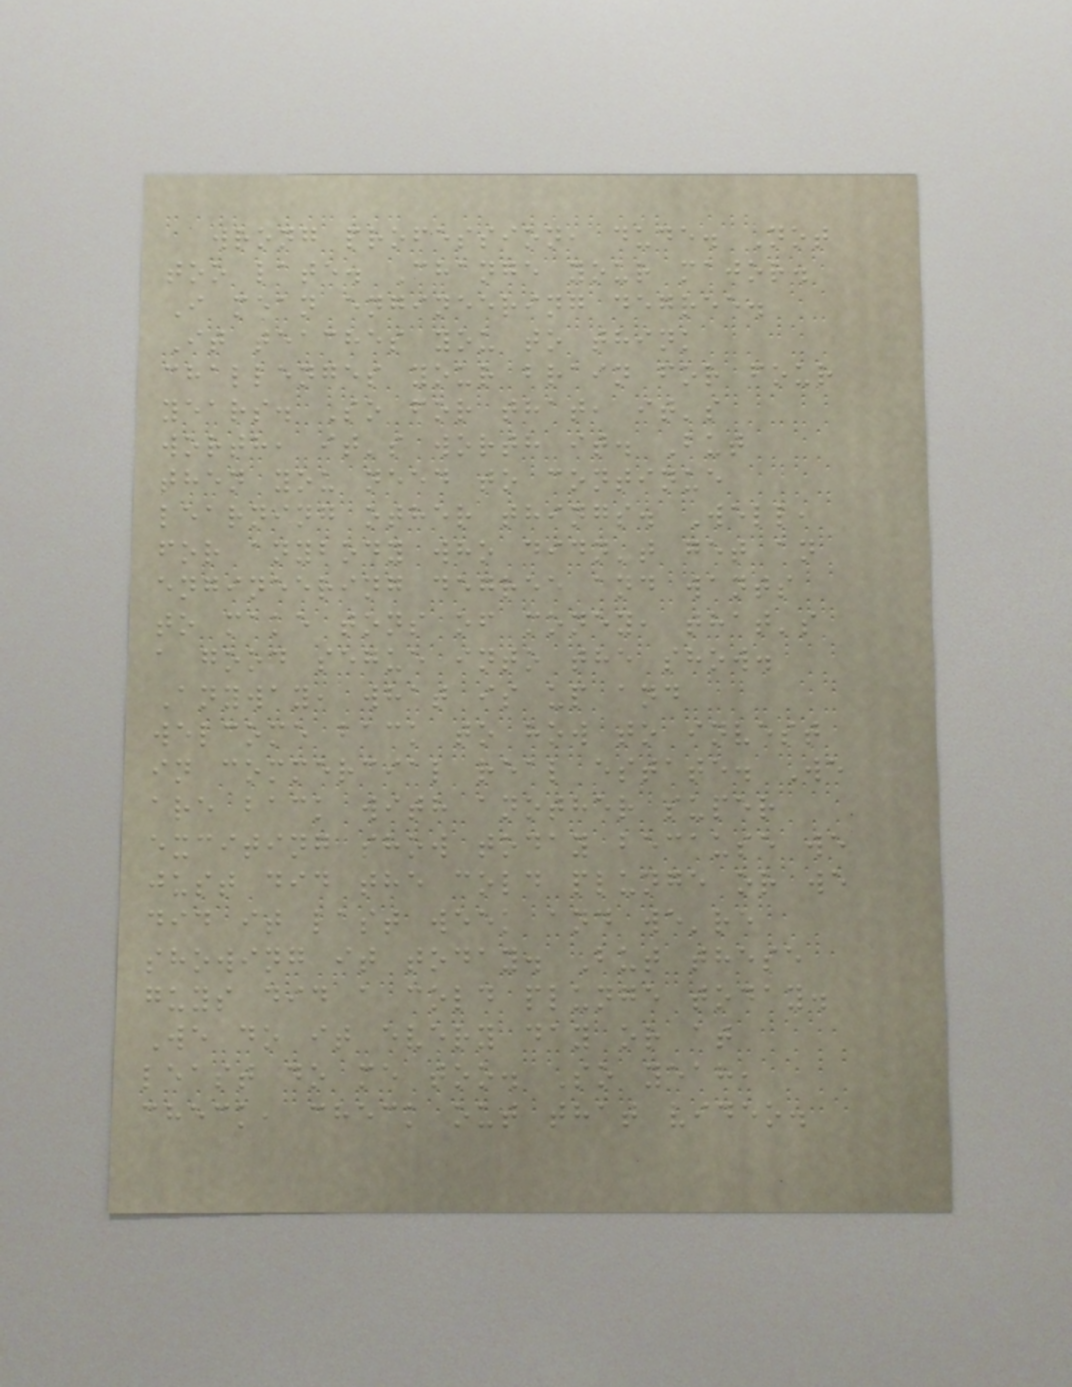wrong profession, dude. Not
too late. Change your major.
I mean engineering degree.
It teaches you to think
challenges your brain for four
years. So for that, it's
worth, it's worth it. But
then you need to continue
learning other things. Well,
for anybody who didn't get an
engineering degree and wants
to make tons of money, that's
a good segue into the show.
Anyway, what is up and
welcome back to how to invest
in commercial real estate. We
are back with another super
exciting show today because we
just did the cold plunge or we
did it last week and we're
showing it today. But these
guys did a cold plunge today.
We do it every day or at
least do me too. So yeah,
check, check out that video.
